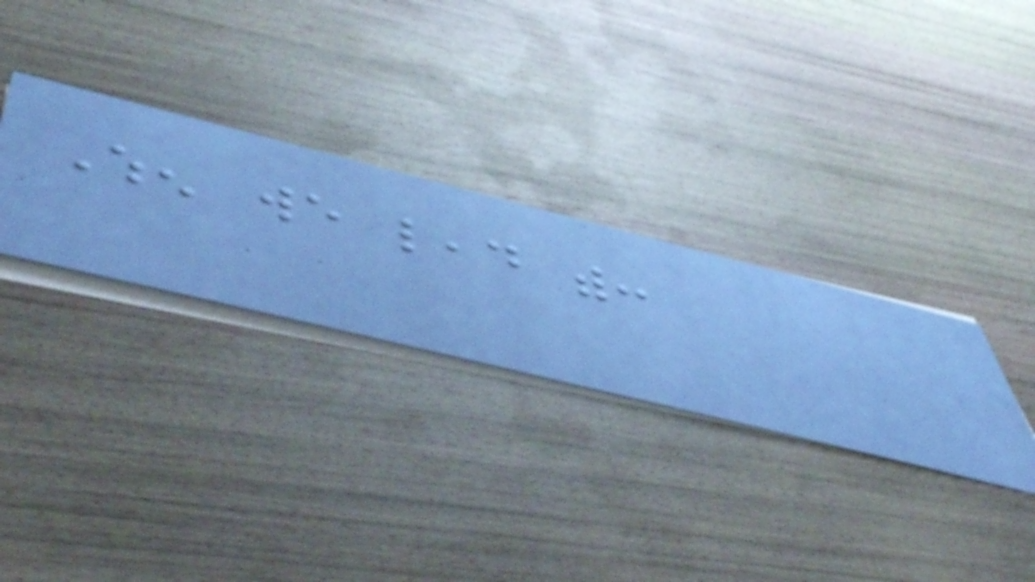When we lead with:
